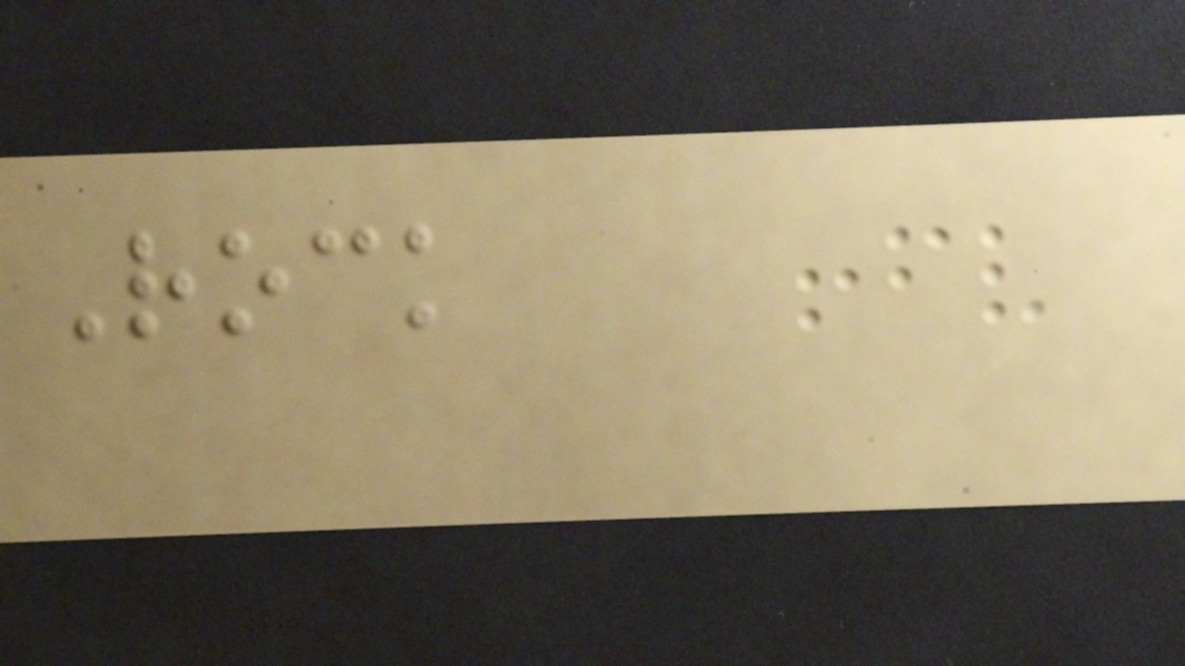Rock
